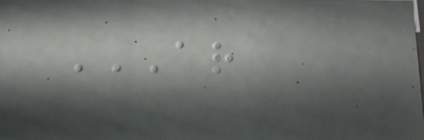AR
